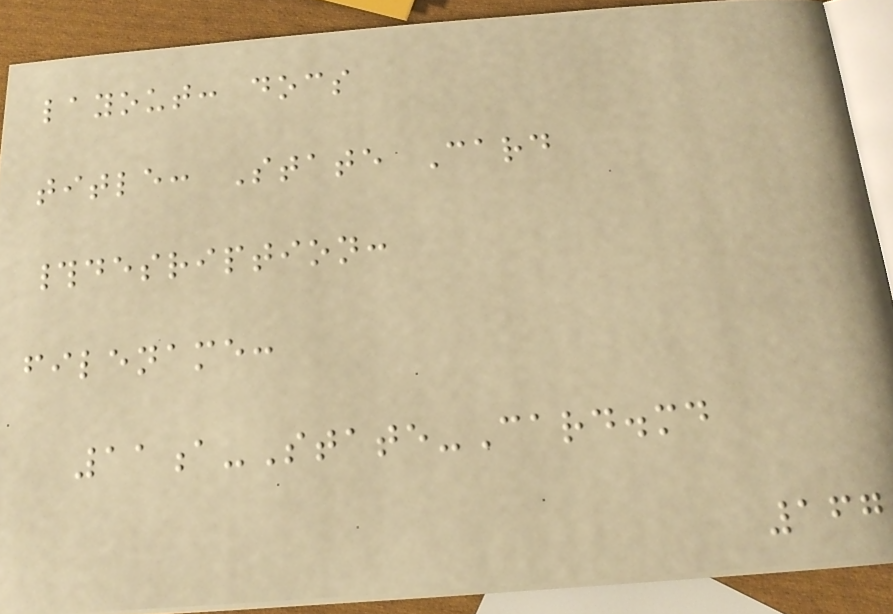layout: docs
title: State Card
#desription:
filename:
11a-State-Card.md
167
